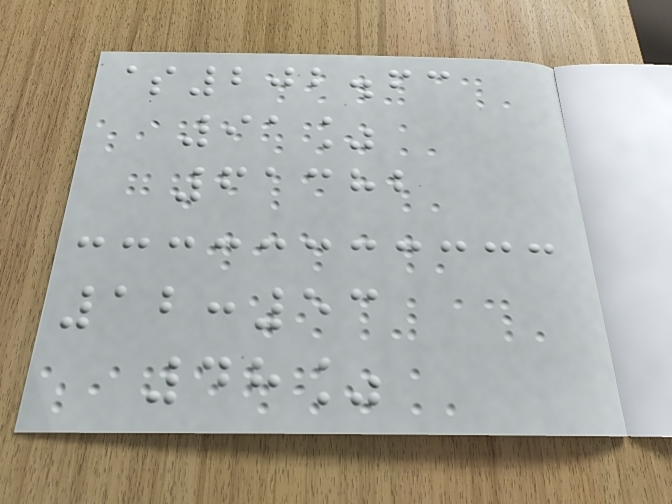$202.63
91%
61382
12:53
48%
